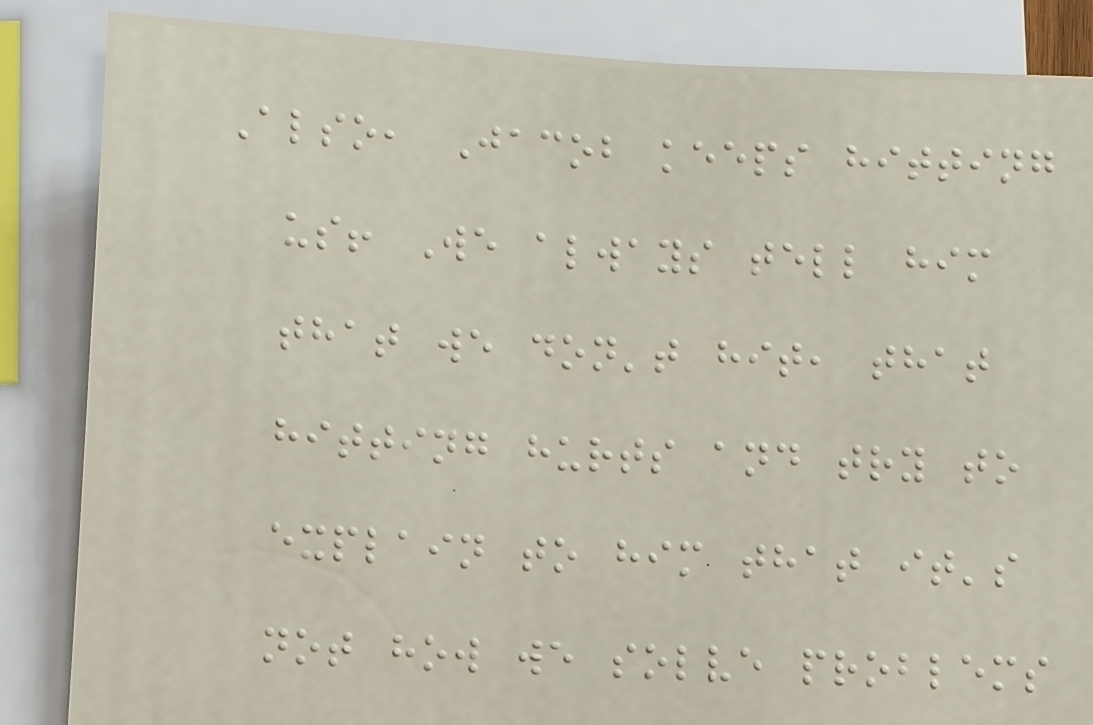Also, Jacob keeps hitting
us! We always tell him
that we don't hit, that
hitting hurts and try to
explain to him that it's
not how we solve problems
